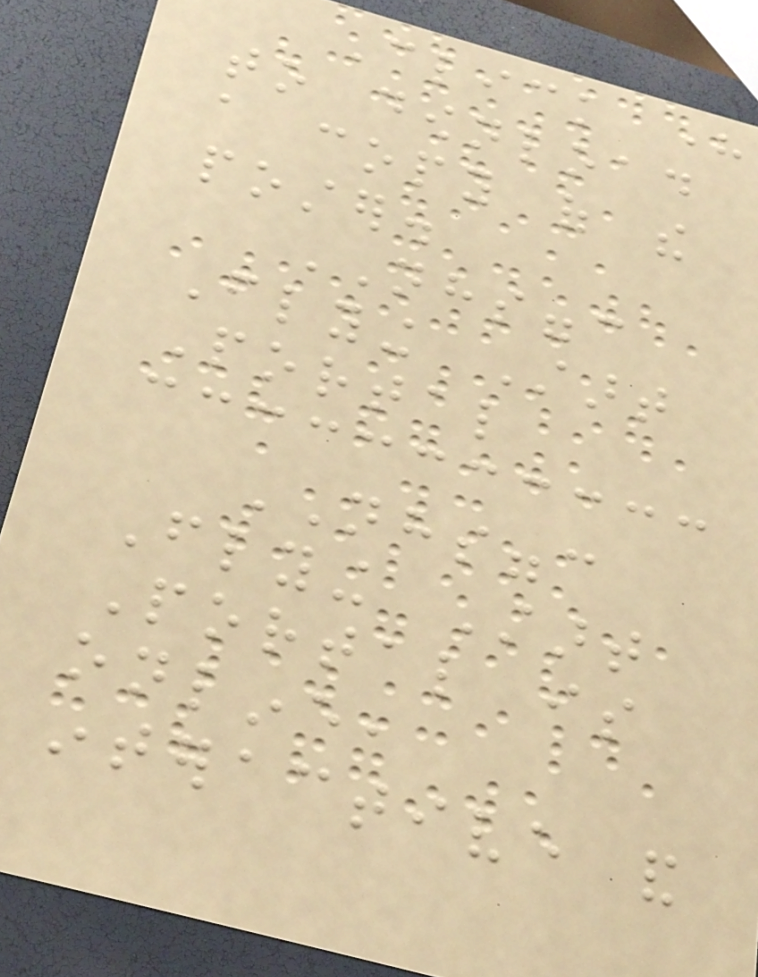Click here
to download
a copy of the
poster.
NHSGGC
Flying Start
Portal
NHSGGC
Flying Start
Portal is
online,
interactive and
